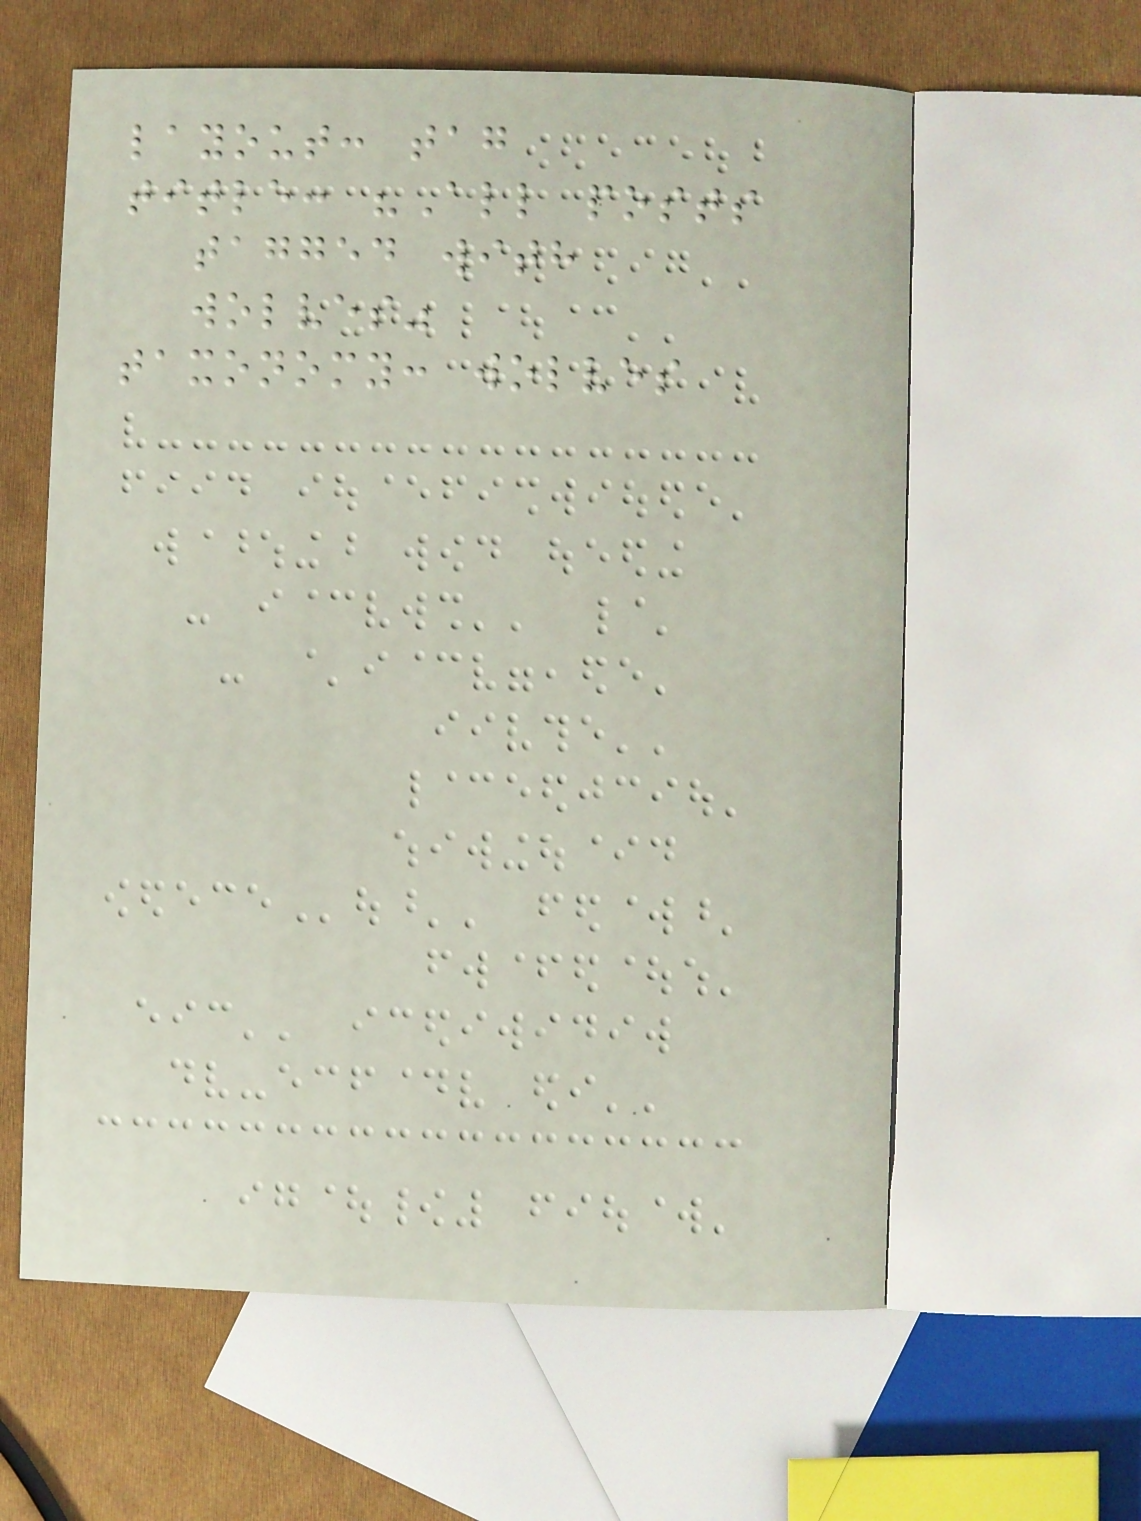layout: tag
title: "All posts
tagged with
wolves"
taxonomy: wolves
